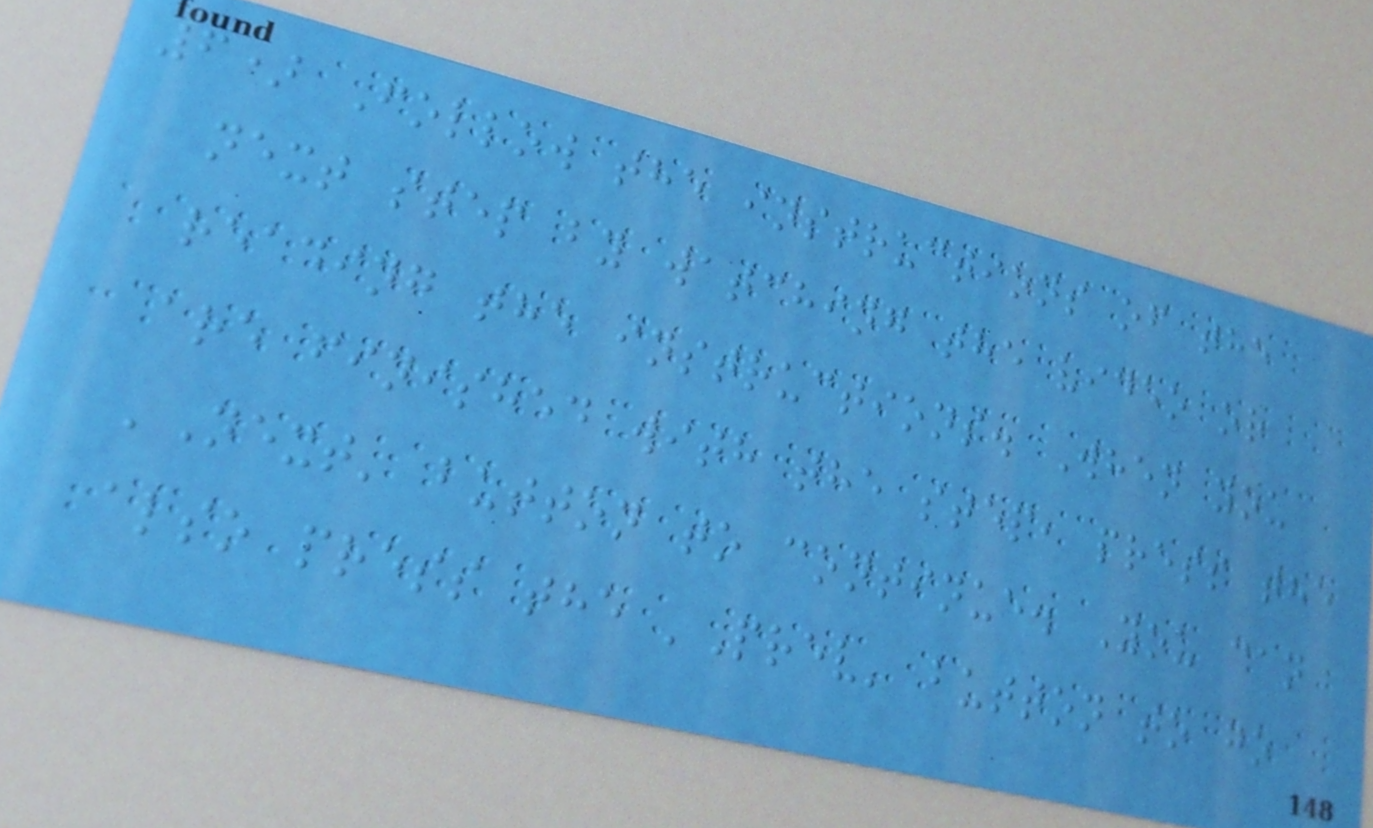6) Follow the instructions of the
next step by watching the video or
reading the instructions. When you
are finished with the step, press the
'Next' button to continue. You can
also press the 'Prev' button to go
